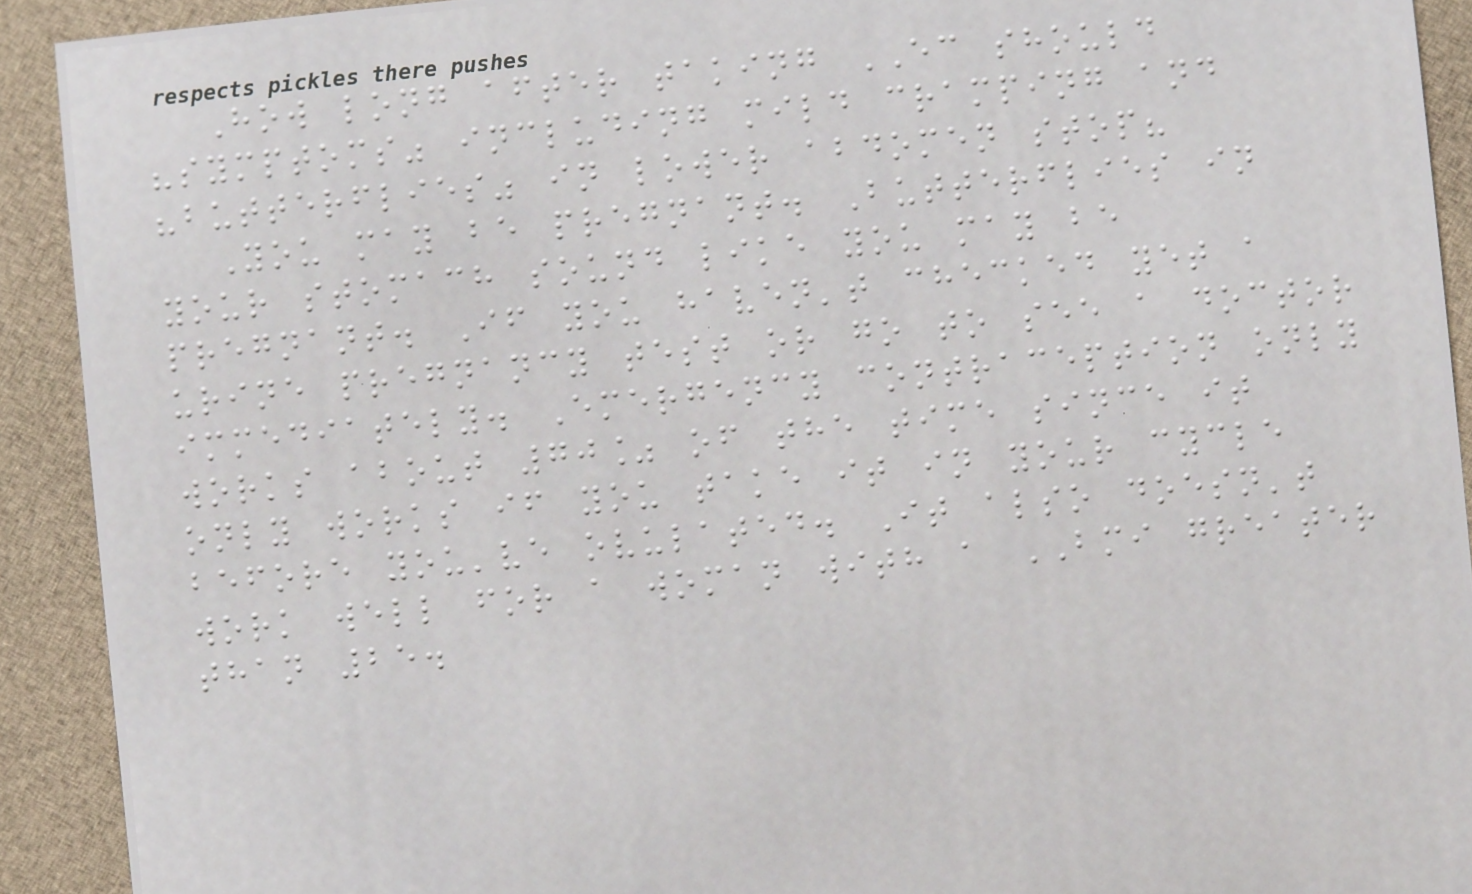How long after taking EC should
"symptoms" including mild cramping and
"butterflies" in lower abdomen stop?
You may be pregnant. Butterflies in
your stomach sound like you may be
pregnant. If you haven't checked yet a
urine pregnancy test or go to see a doctor
immediately. Emergency contraception only
works about 70% of the time since it
only works if you take it in your cycle
before you've ovulated. It also doesn't
work well for a woman with a BMI greater
than 25.
